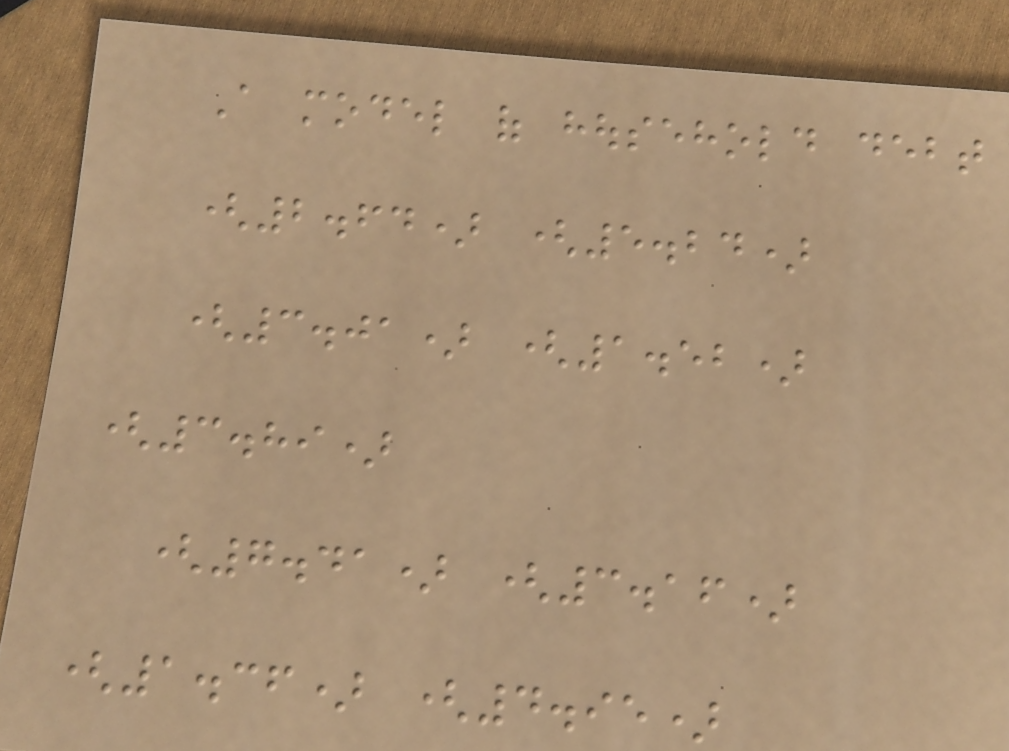A model of household debt
(2.64) (5.24)
(3.01) (1.52)
(3.89)
(7.41) (3.16)
(1.36) (4.95)
